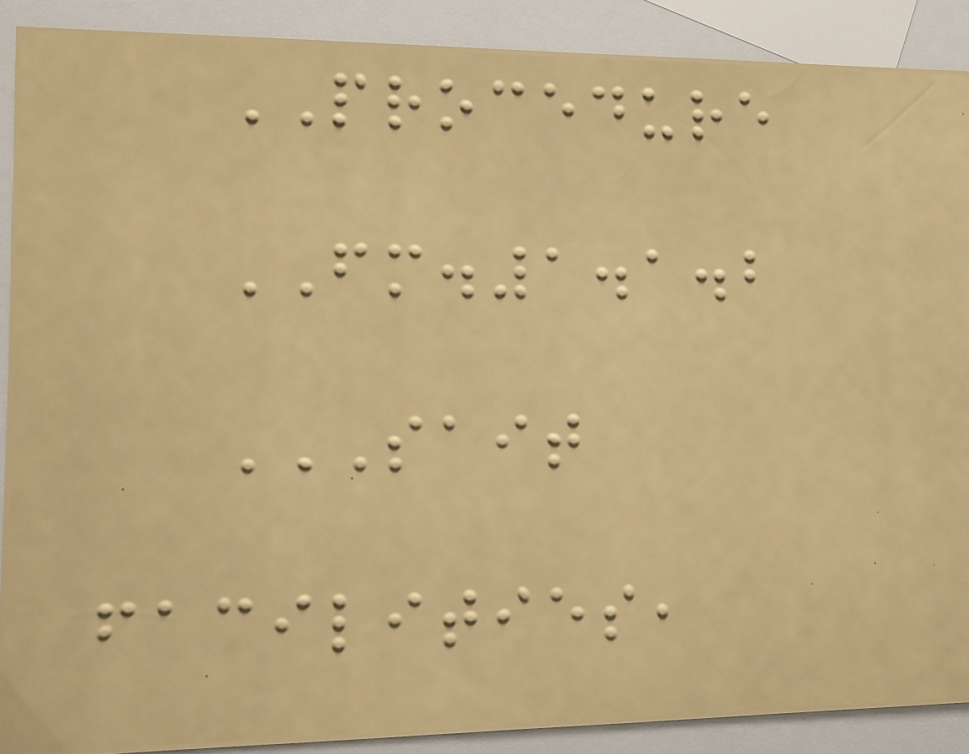PROCEDURE
FM.1.1.2
SAIT
FACILITIES,
